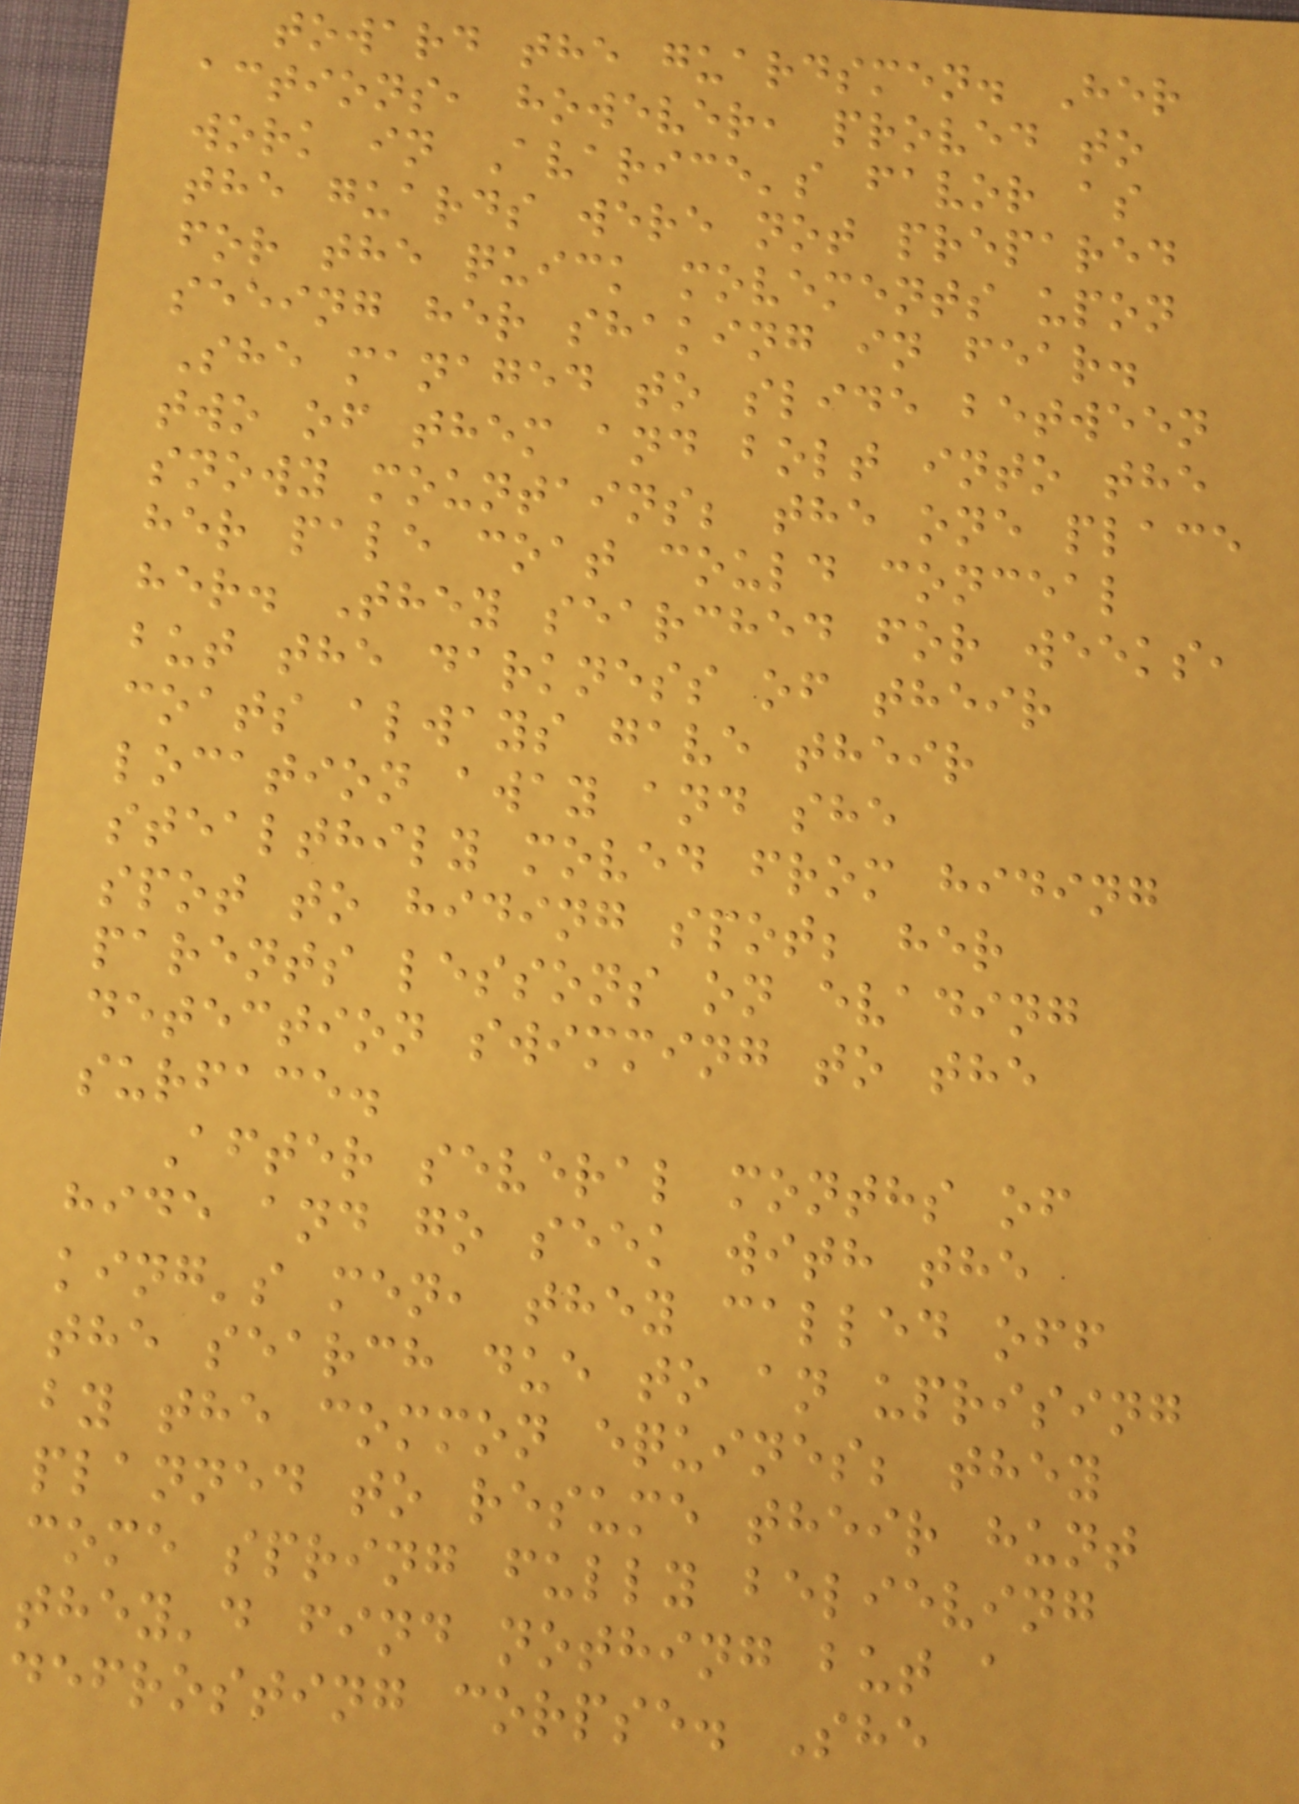toward the guardsmen. Her
actions, however, proved to
work in Avarice's favor as
the guards were not prepared
for the quick movements upon
seeing her shaking in fear.
She managed to slide between
two of them and bolt into the
snowy mountains; the one place
her pale coat could conceal
her. They searched for weeks,
but the darkness of their
coats always gave their
location away and she
stealthily moved from hiding
spot to hiding spot; her
parents lessons on evading
detection swimming to the
surface.
After several months of
hide and go seek with the
king's men, they called off
the search due to an uprising
by the common equines; they
planned to resume their hunt
come spring fully believing
they'd find nothing but a
defrosting corpse. She
